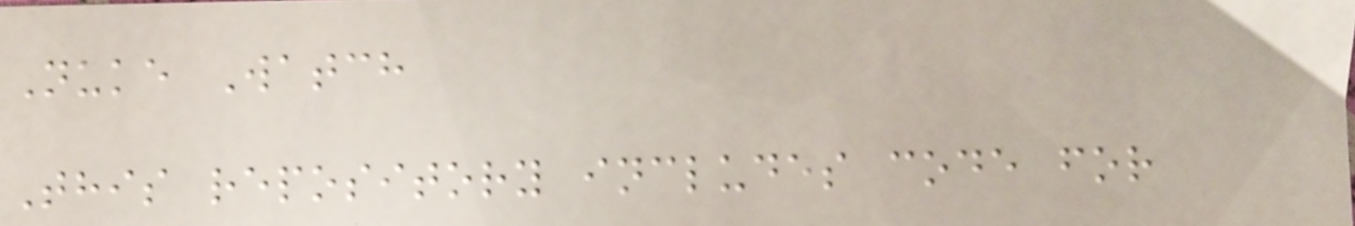Nuke Watch
This repository includes code for
